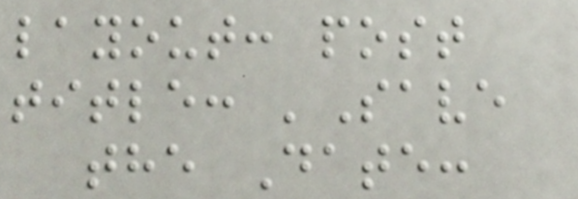layout: post
title: 'Save
the Date:
